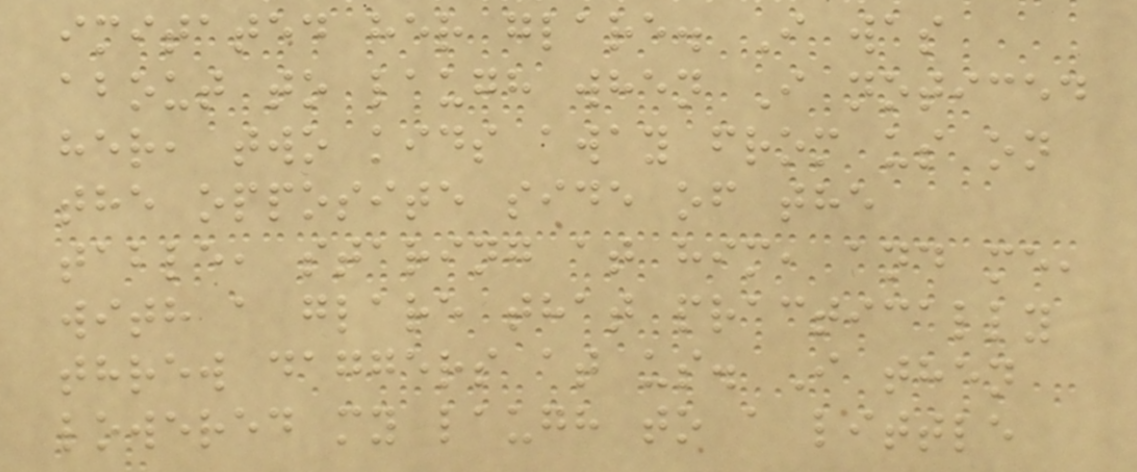imitated her glare. I was
about to laugh when I noticed
her, two kids away from us on
the opposite side of the
table, staring at him, and me,
with a glare that practically
threw daggers at us. I then
lowered my laugh to a little
